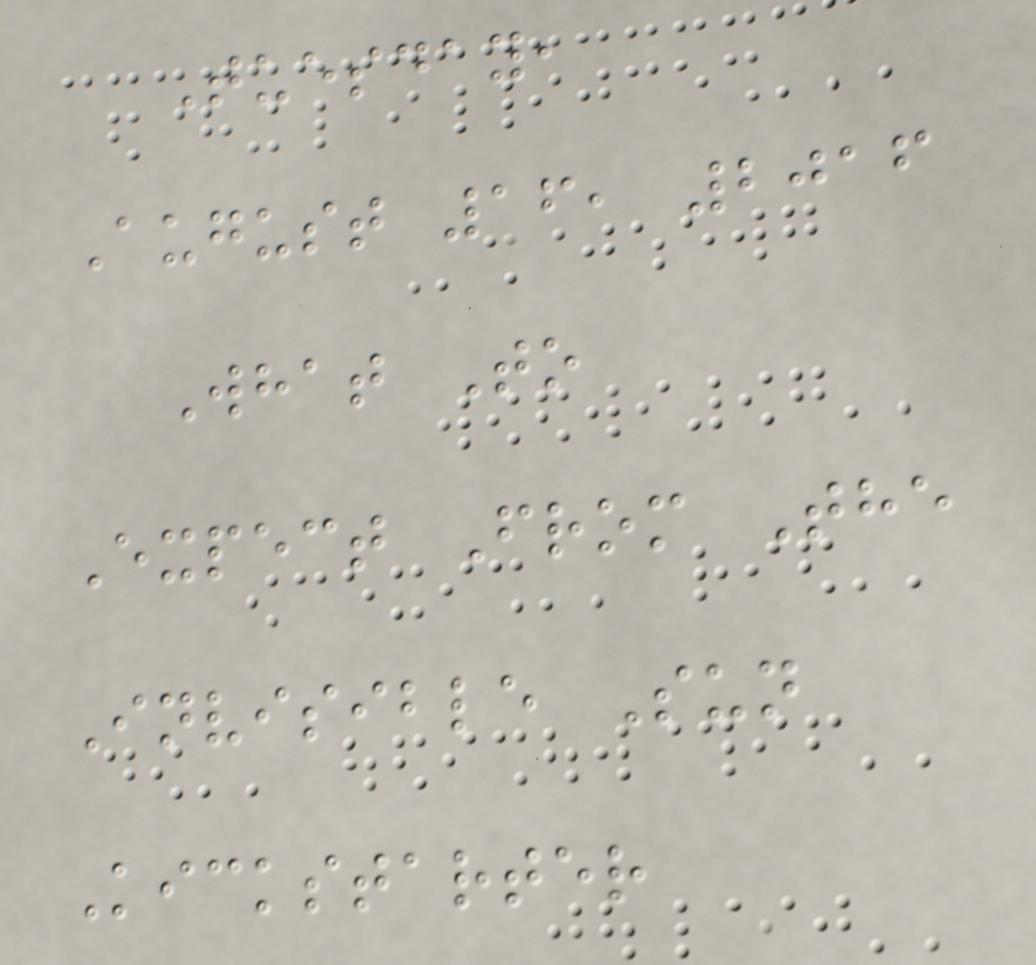Tuesday,
August 16, 2016
What To
Expect From The
Invisible Sun
Kickstarter
